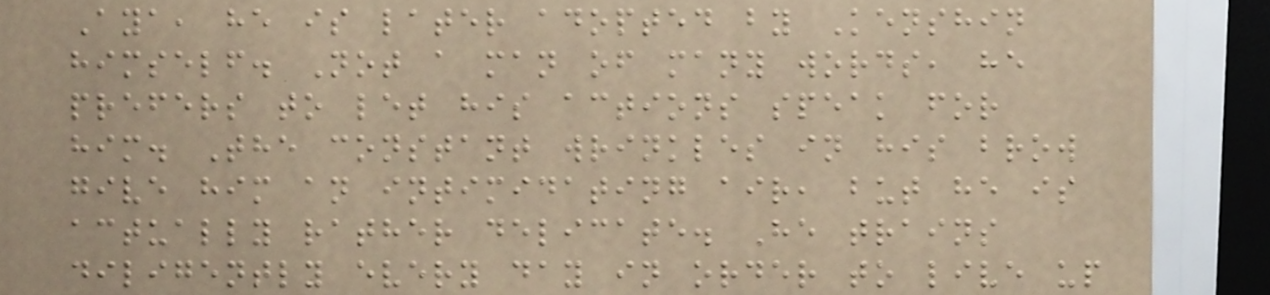Aya, he is later adopted by Kenshin
himself. Not a man of many words, he
prefers to let his actions speak for
him. The constant wrinkles in his brow
give him an intimidating air, but he is
actually rather delicate. He trains
diligently every day in order to live up
